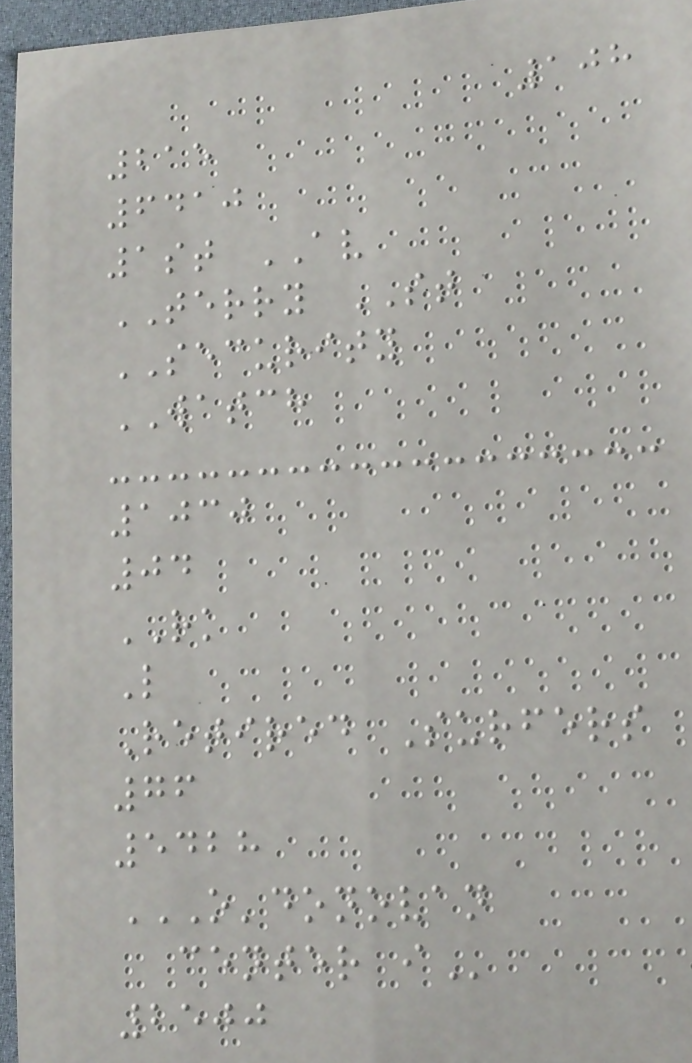108
215
6410
1st AV
TERRY ST
SECURITY
WATCH
1030
04
RK
L
Retired Surfers
76
5428
O'DONOVAN
CENTER I
2500
